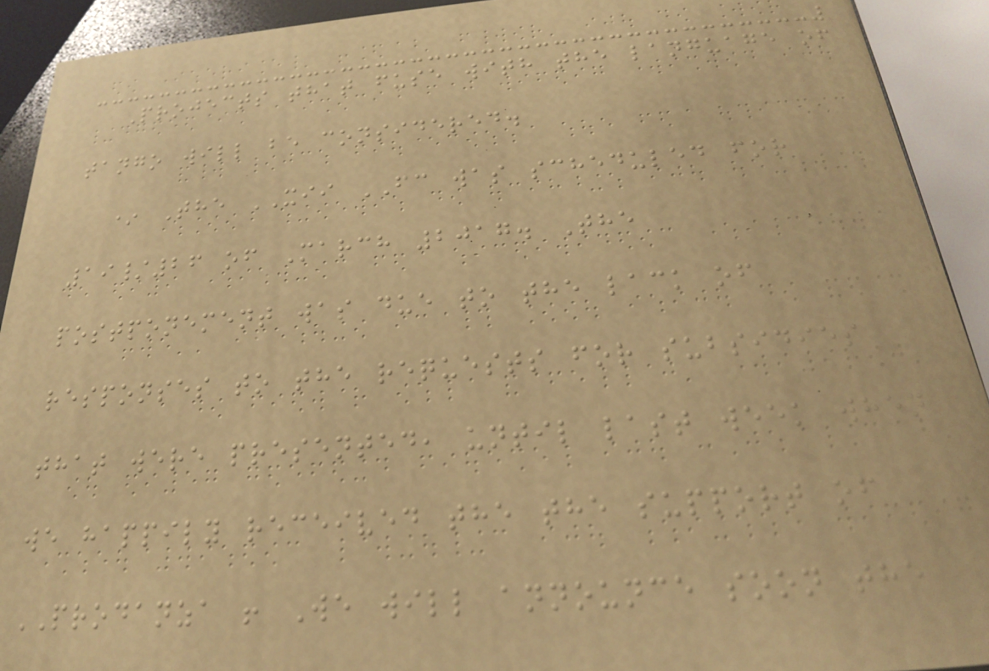Projects that fuse with the language of
tango will be considered.
* The XII FC was scheduled for
19/26 of March 2017. The
postponement was due to the lack of
responses to the requests for subsidies
that were presented, until last week when
we happily received the the support of
PRODANZA ! We will announce soon the
